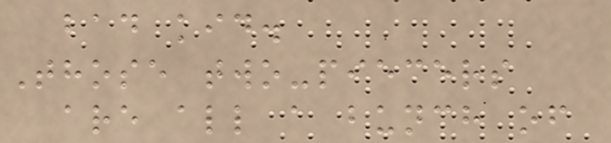bad kid.
Those two-piecers
are all a bunch of
